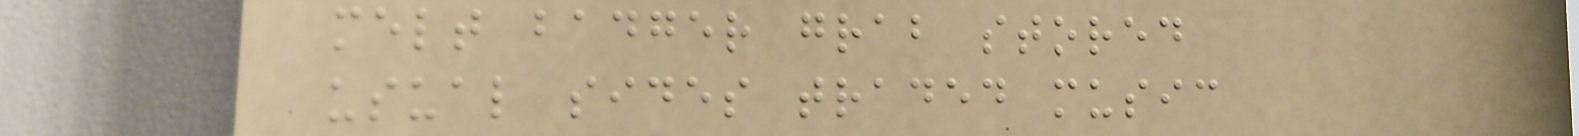melt badger grab stored
usual sides traded music
